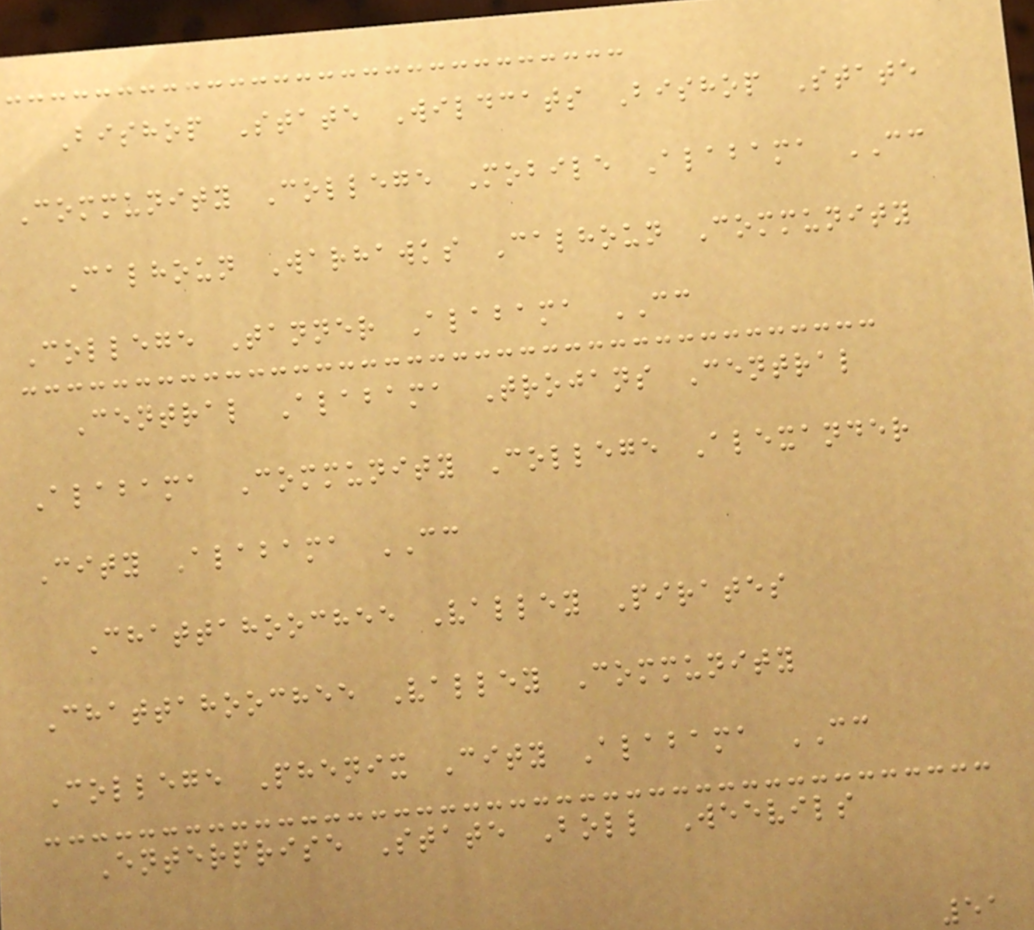Bishop State Wildcats Bishop State
Community College Mobile Alabama CC
Calhoun Warhawks Calhoun Community
College Tanner Alabama CC
Central Alabama Trojans Central
Alabama Community College Alexander
City Alabama CC
Chattahoochee Valley Pirates
Chattahoochee Valley Community
College Phenix City Alabama CC
Enterprise State Boll Weevils
51
